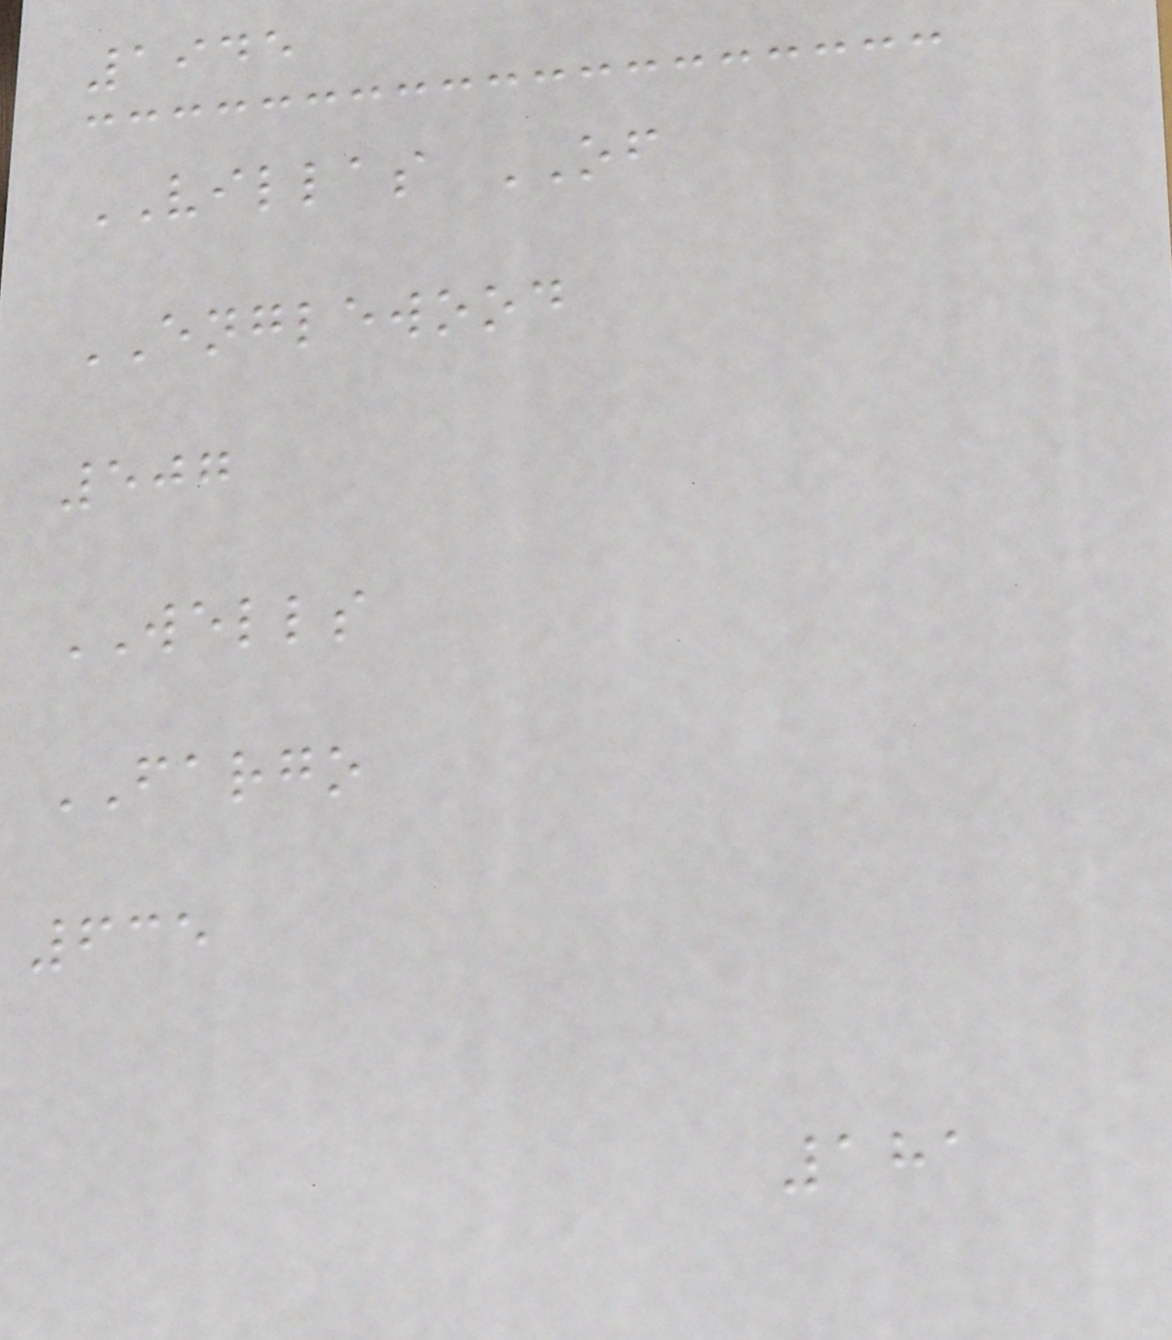1945
VILLAS OF
ENGLEWOOD
507
WELLS
FARGO
635
181
